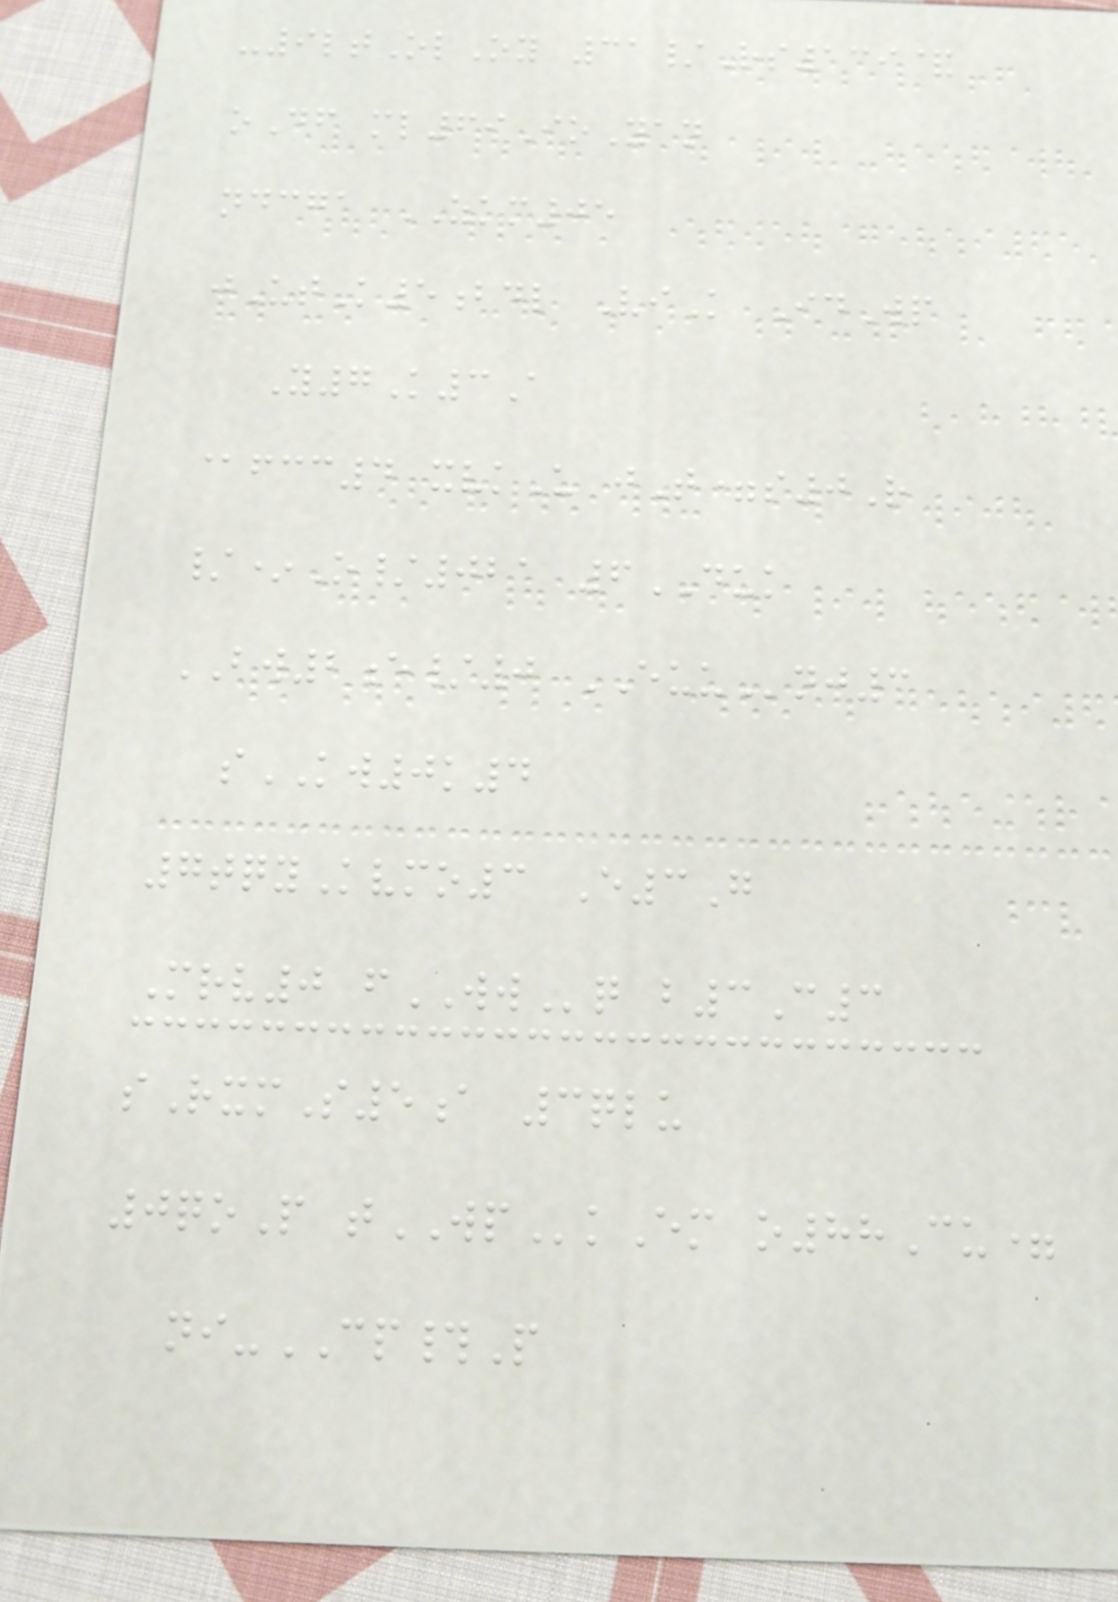-9ltOlOy 31/Rs139&
oDf ml69IoYan
ndcga ZKM05
jUtK5bdl ViK IdWp
Y7K3A
@fcc4 xvkU jT=s0R
/*O/021 6DUK
BW2e/0 EUUnj3
sKW0k4
7tqyKvmo3 E3G
Mrv0 fWWq b3C3
sRxmS5a 3qlu
0qoP tWPkEm o88Cu=
ni-CP#P
